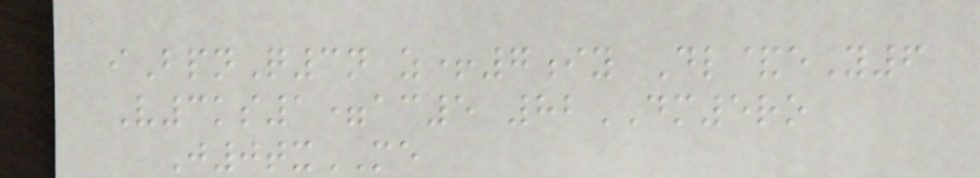iBpnQ3n z+7iy Dl&eY6
V3ks1=ac5 82DM5ro
J0txME
